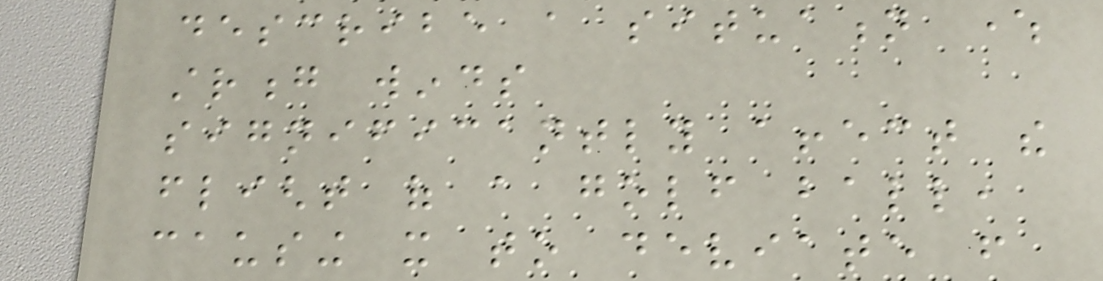describe a situation where
strong winds
significantly affect the
flight of a golf ball,
causing it to deviate from
